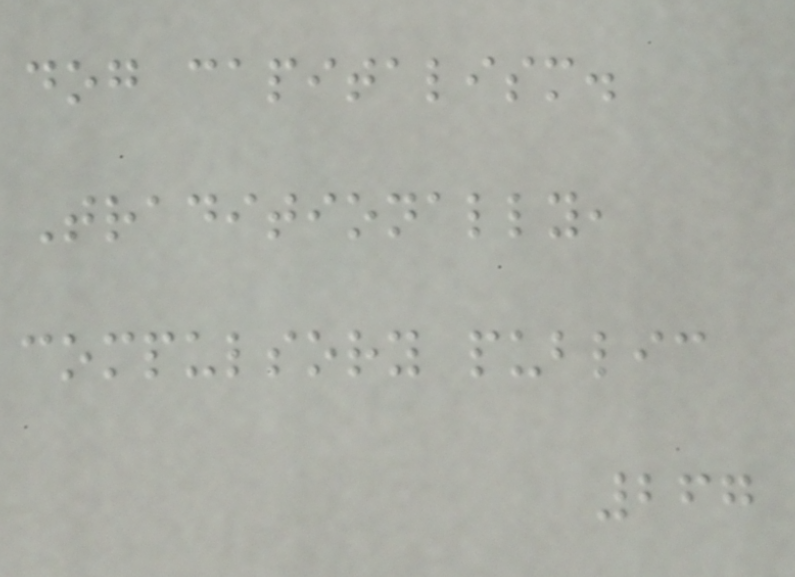dog capitalism.
Traditionally,
compulsory public
267
